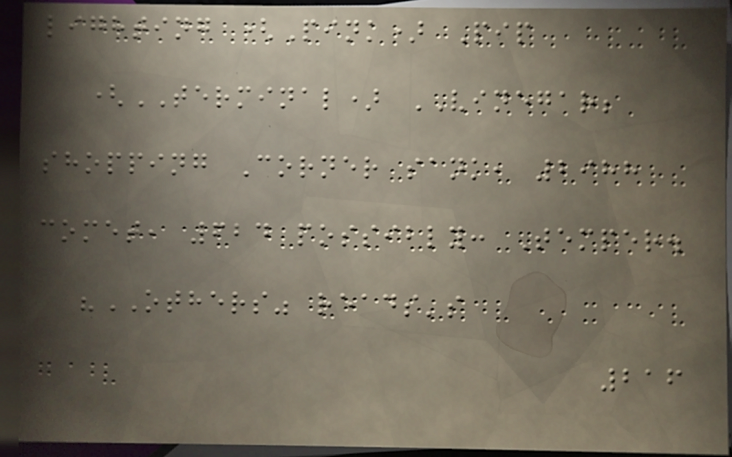lighting (Pink) Pip
(TERMINAL) VINEGAR;
shopping Corner sank, 2988
comet, 624 possibly: Temper.
"OTHERS" reads's
216
